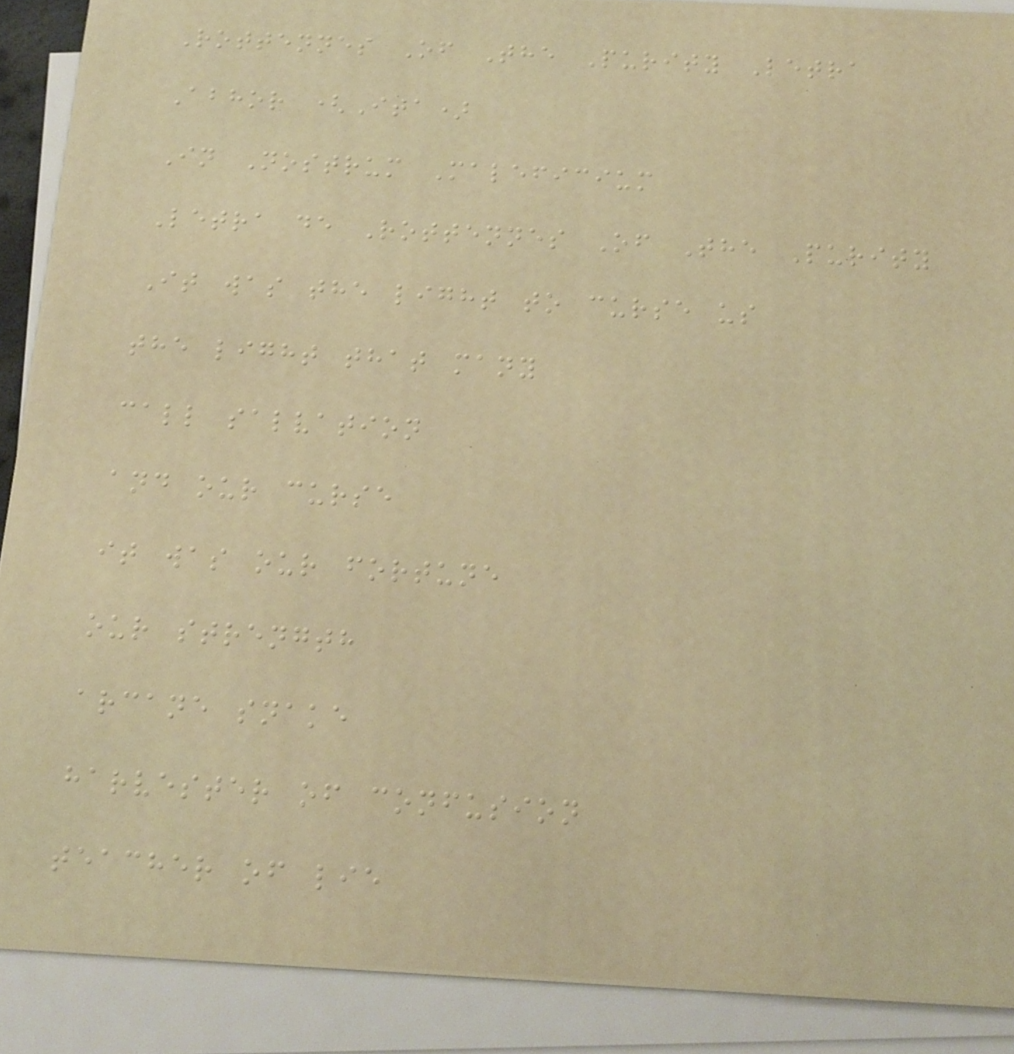Rottennes Of The Purity Letra
Abhor (Ita)
In Nostrum Maleficium
Letra de Rottennes Of The Purity
It was the light to curse us
the light that many
call salvation
and our curse
it was our fortune
our strength
arcane snake
harvester of confusion
teacher of lie
